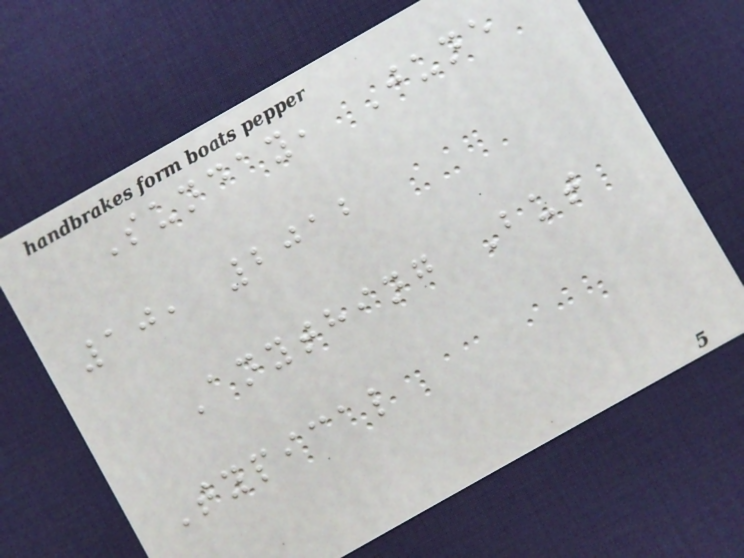Sunday, June
10, 2012
Anything But
Typical
